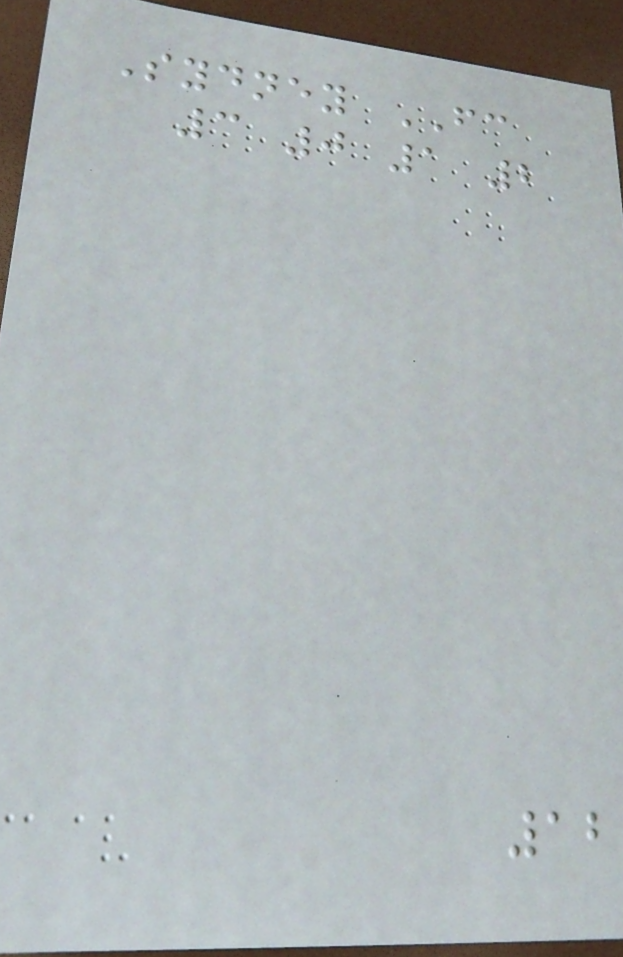Sydney FC
3 0 1 2
12
